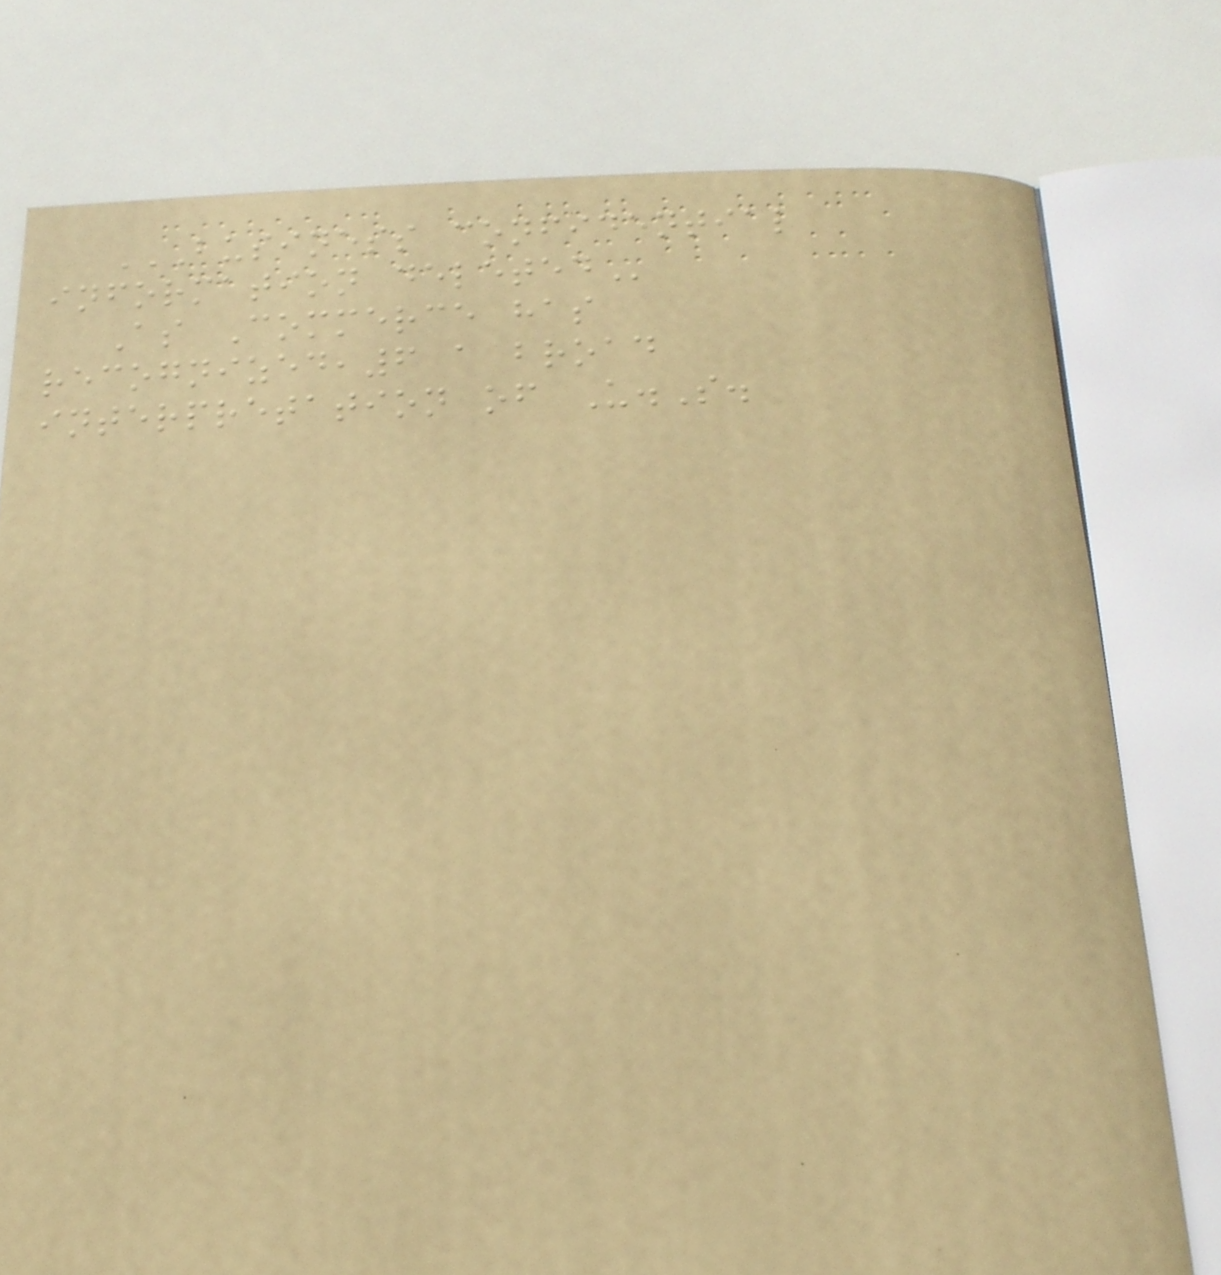BUSINESS CONFIDENTIAL
INFORMATION DELETED
As Commerce has
recognized,6 a broad
interpretation of U.S.
